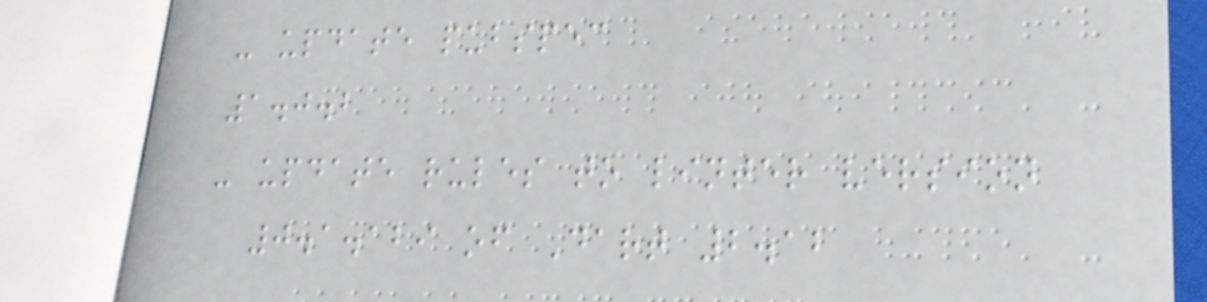- update pubspec
1.0.2
- update rules to linter version
0.1.129 of Dart 2.12
